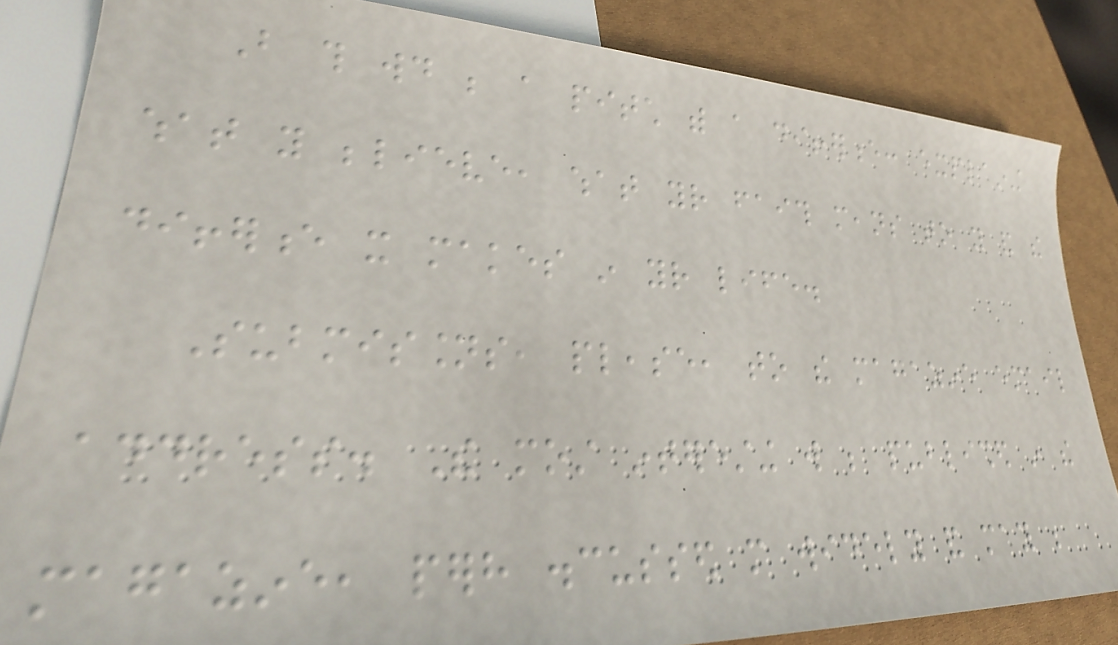But this would be a pitch with a difference: explaining
what you believe, what your faith means to you and the
difference it makes in your life.
Submissions, please, to the magazine email
address. The most interesting will be published in the
magazine, perhaps discussed more widely and may be
